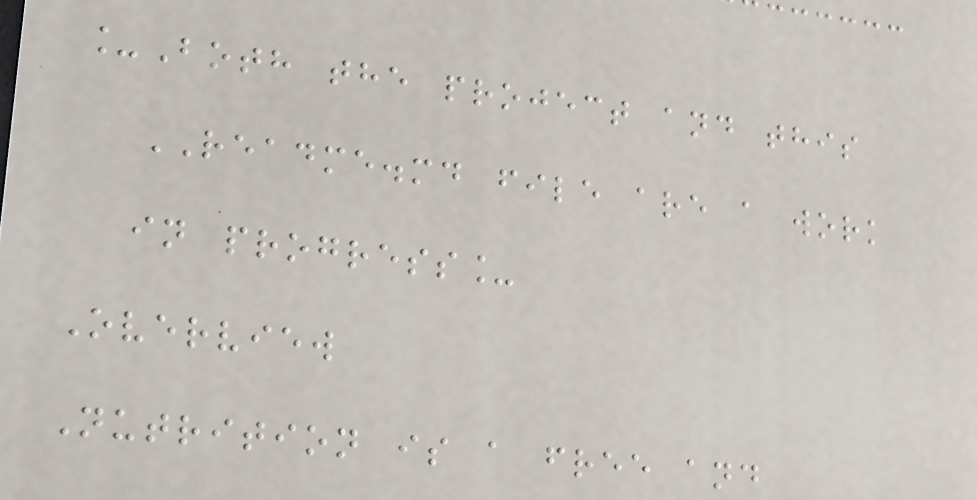_Both the project and this
README.md file are a work
in progress_
Overview
Nutrition is a free and
